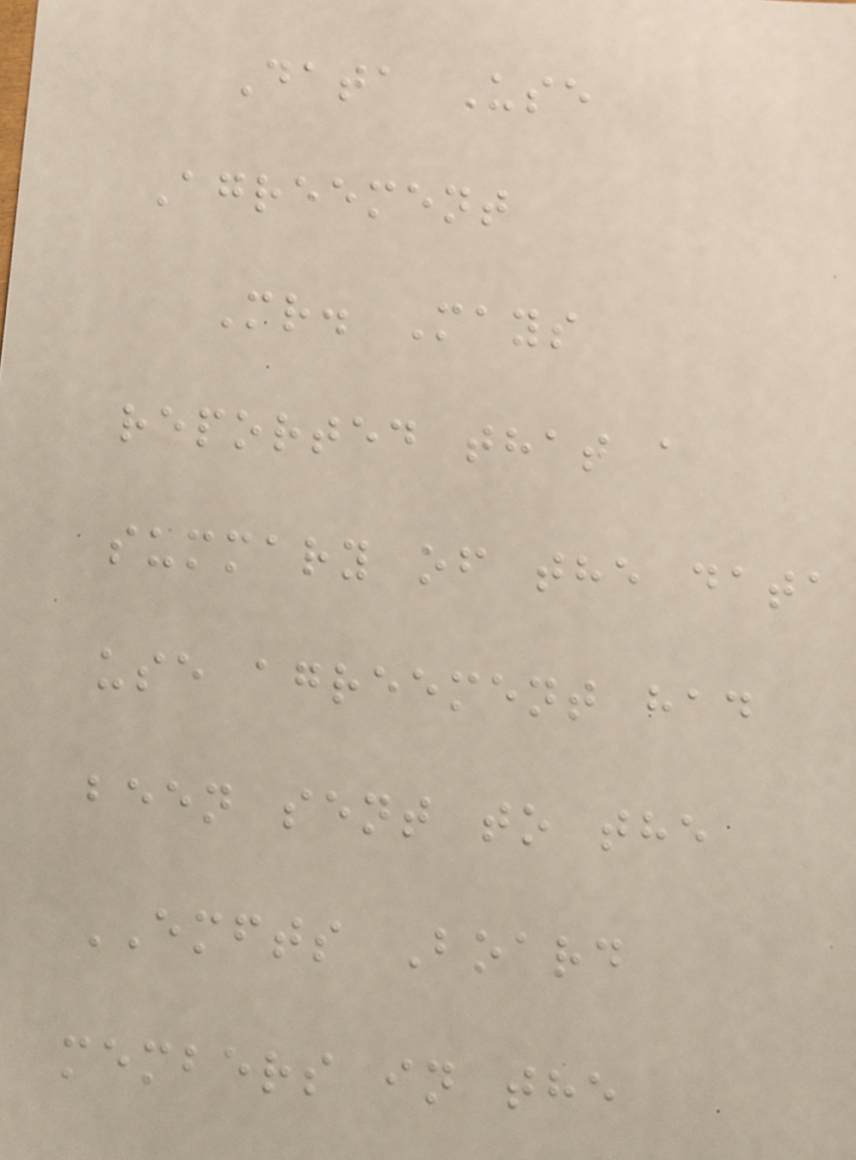Data Use
Agreement
Mr. Mays
reported that a
summary of the data
use agreement had
been sent to the
EMFTS Board
members in the
